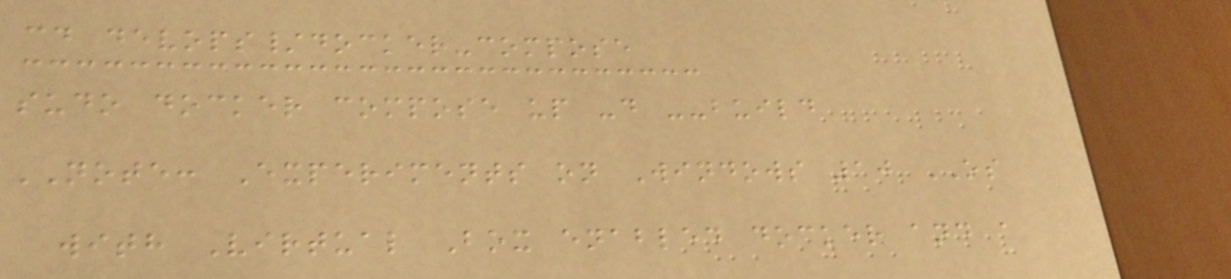cd devops/docker-compose
sudo docker compose up -d --build
NOTE: Experiments on Windows 10 OS
with Virtual Box enabled docker and a
